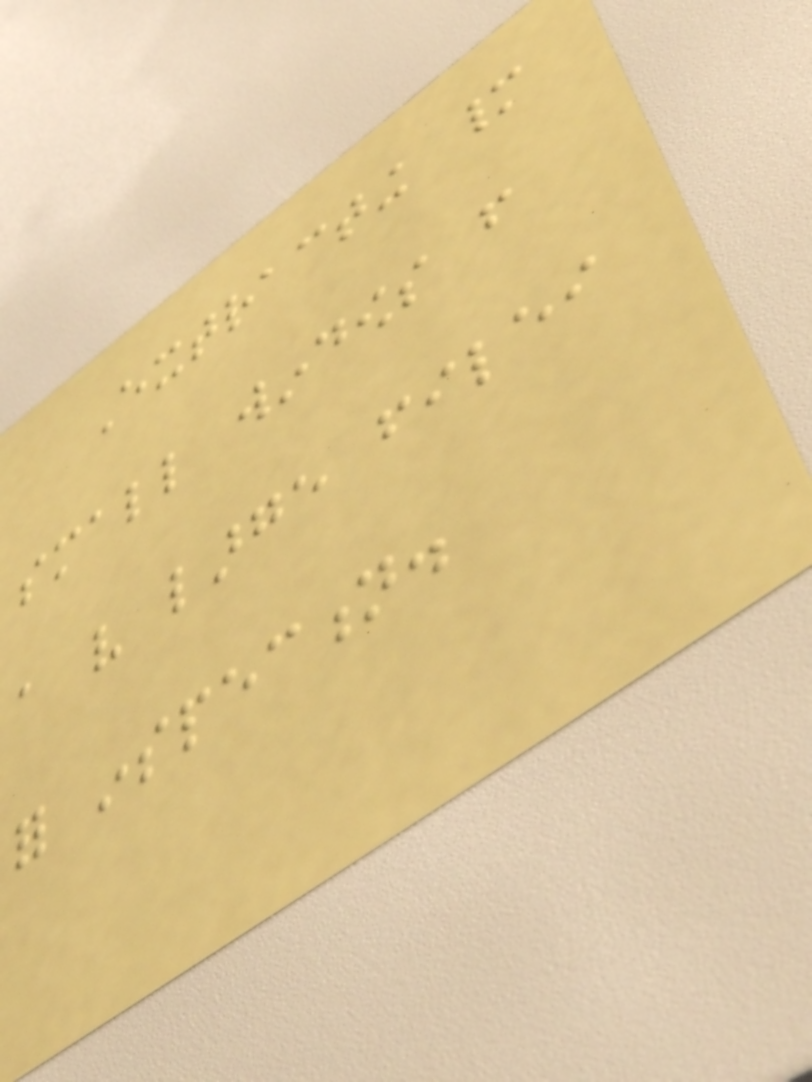Extracting many
small windows from
a very large filei
for inspection.
